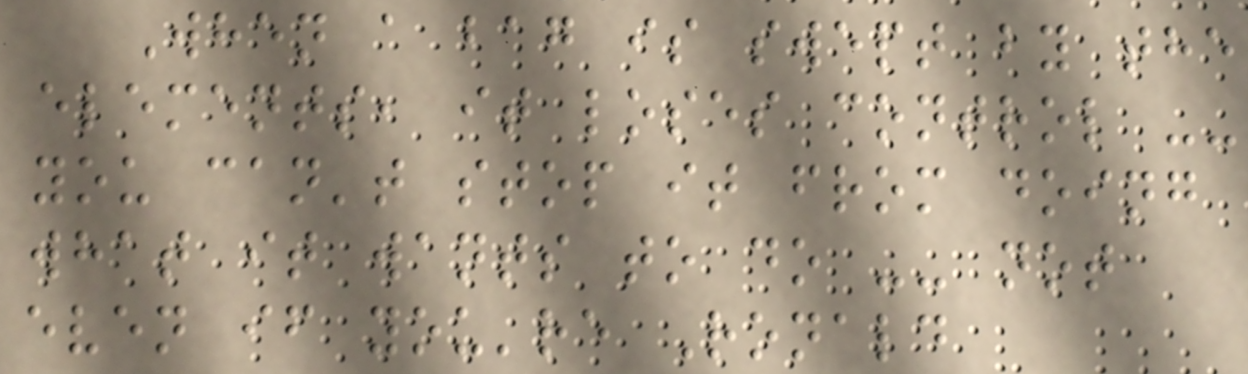When a bag is swept by the
elements, it loses control --
you can't stop it from doing
what it wants to do -- not
even if you're Ronald
